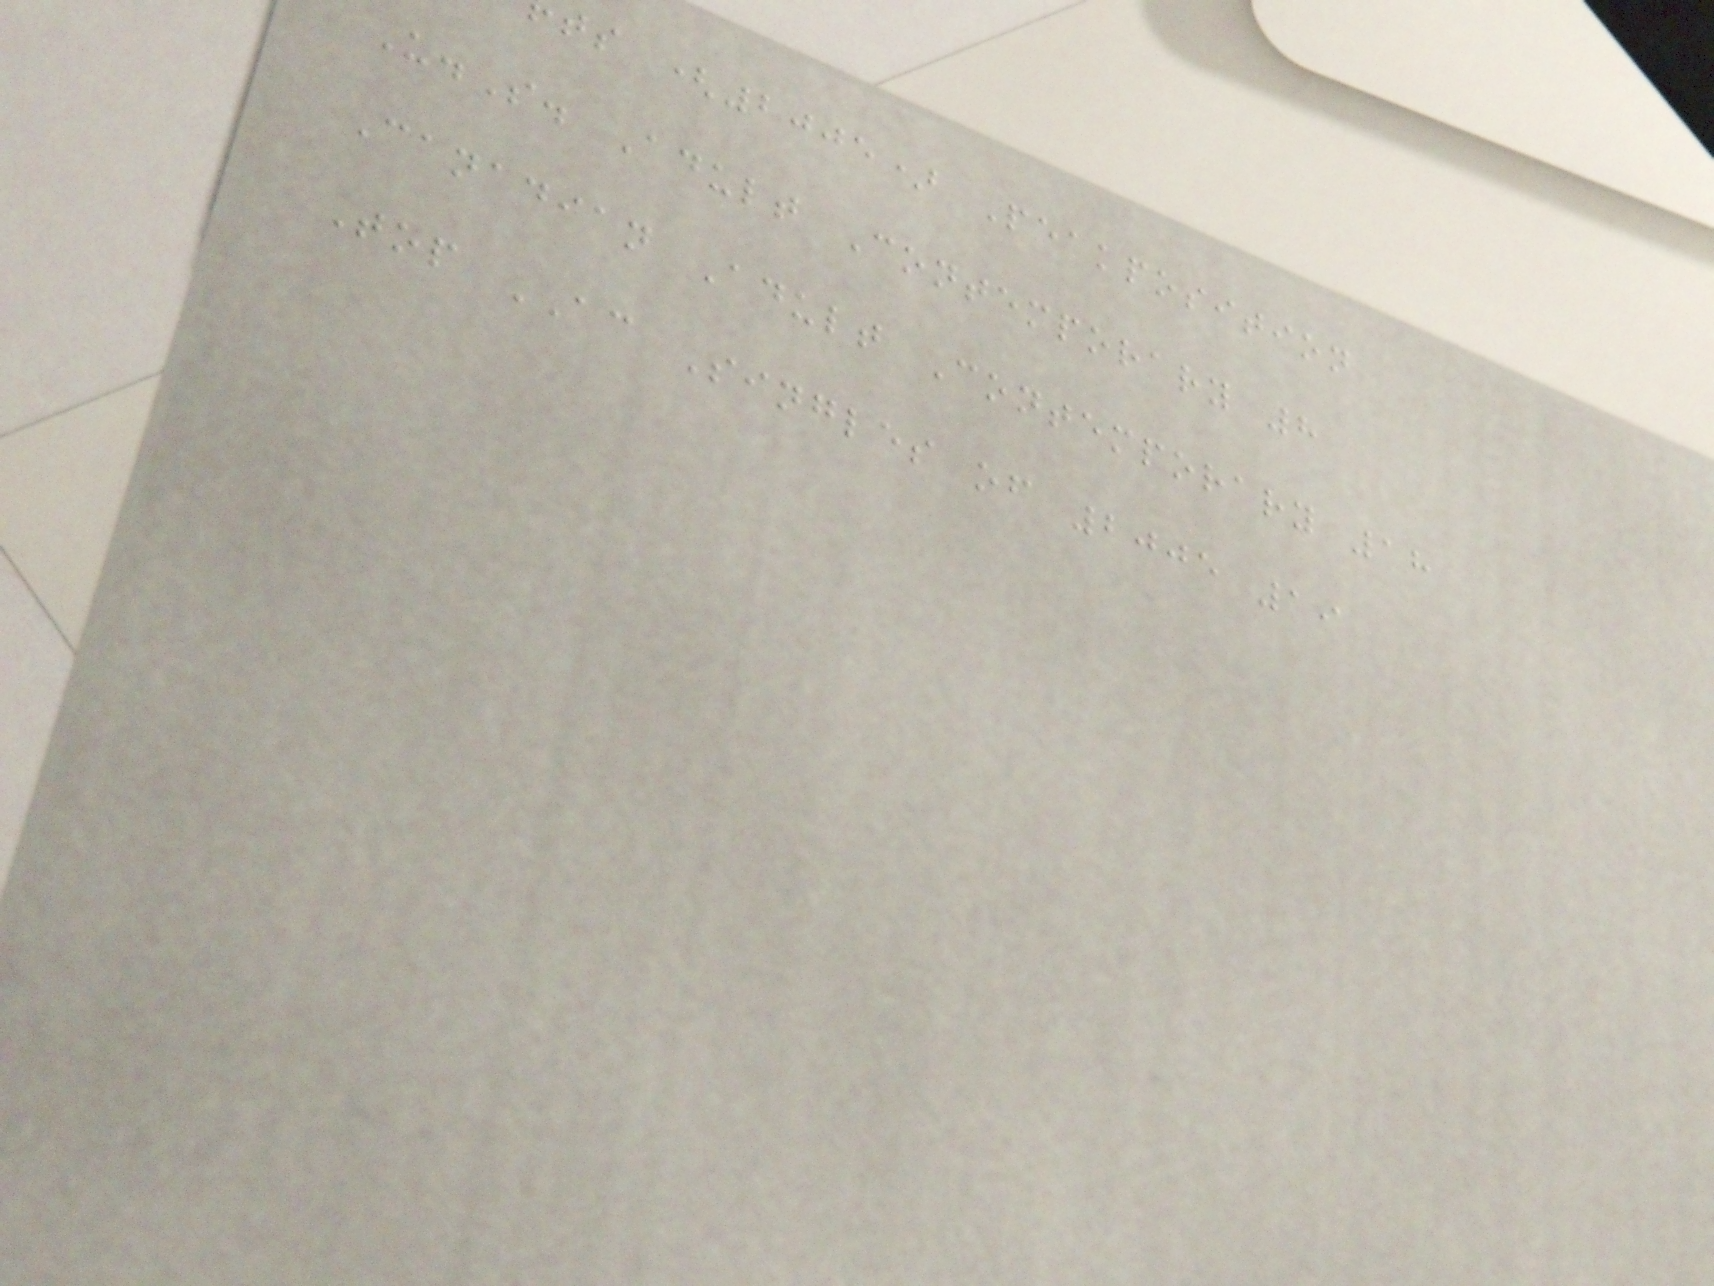ts (2005) Peakposition
U.S. Adult Contemporary 8
Canadian Adult Contemporary 18
Top AC Singles of 2005 19
